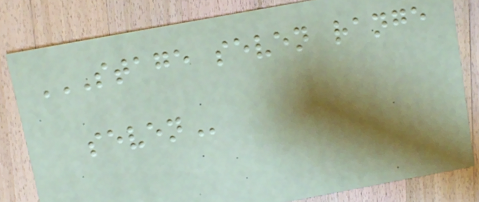STAGE SEVEN RANGE
SEVEN
